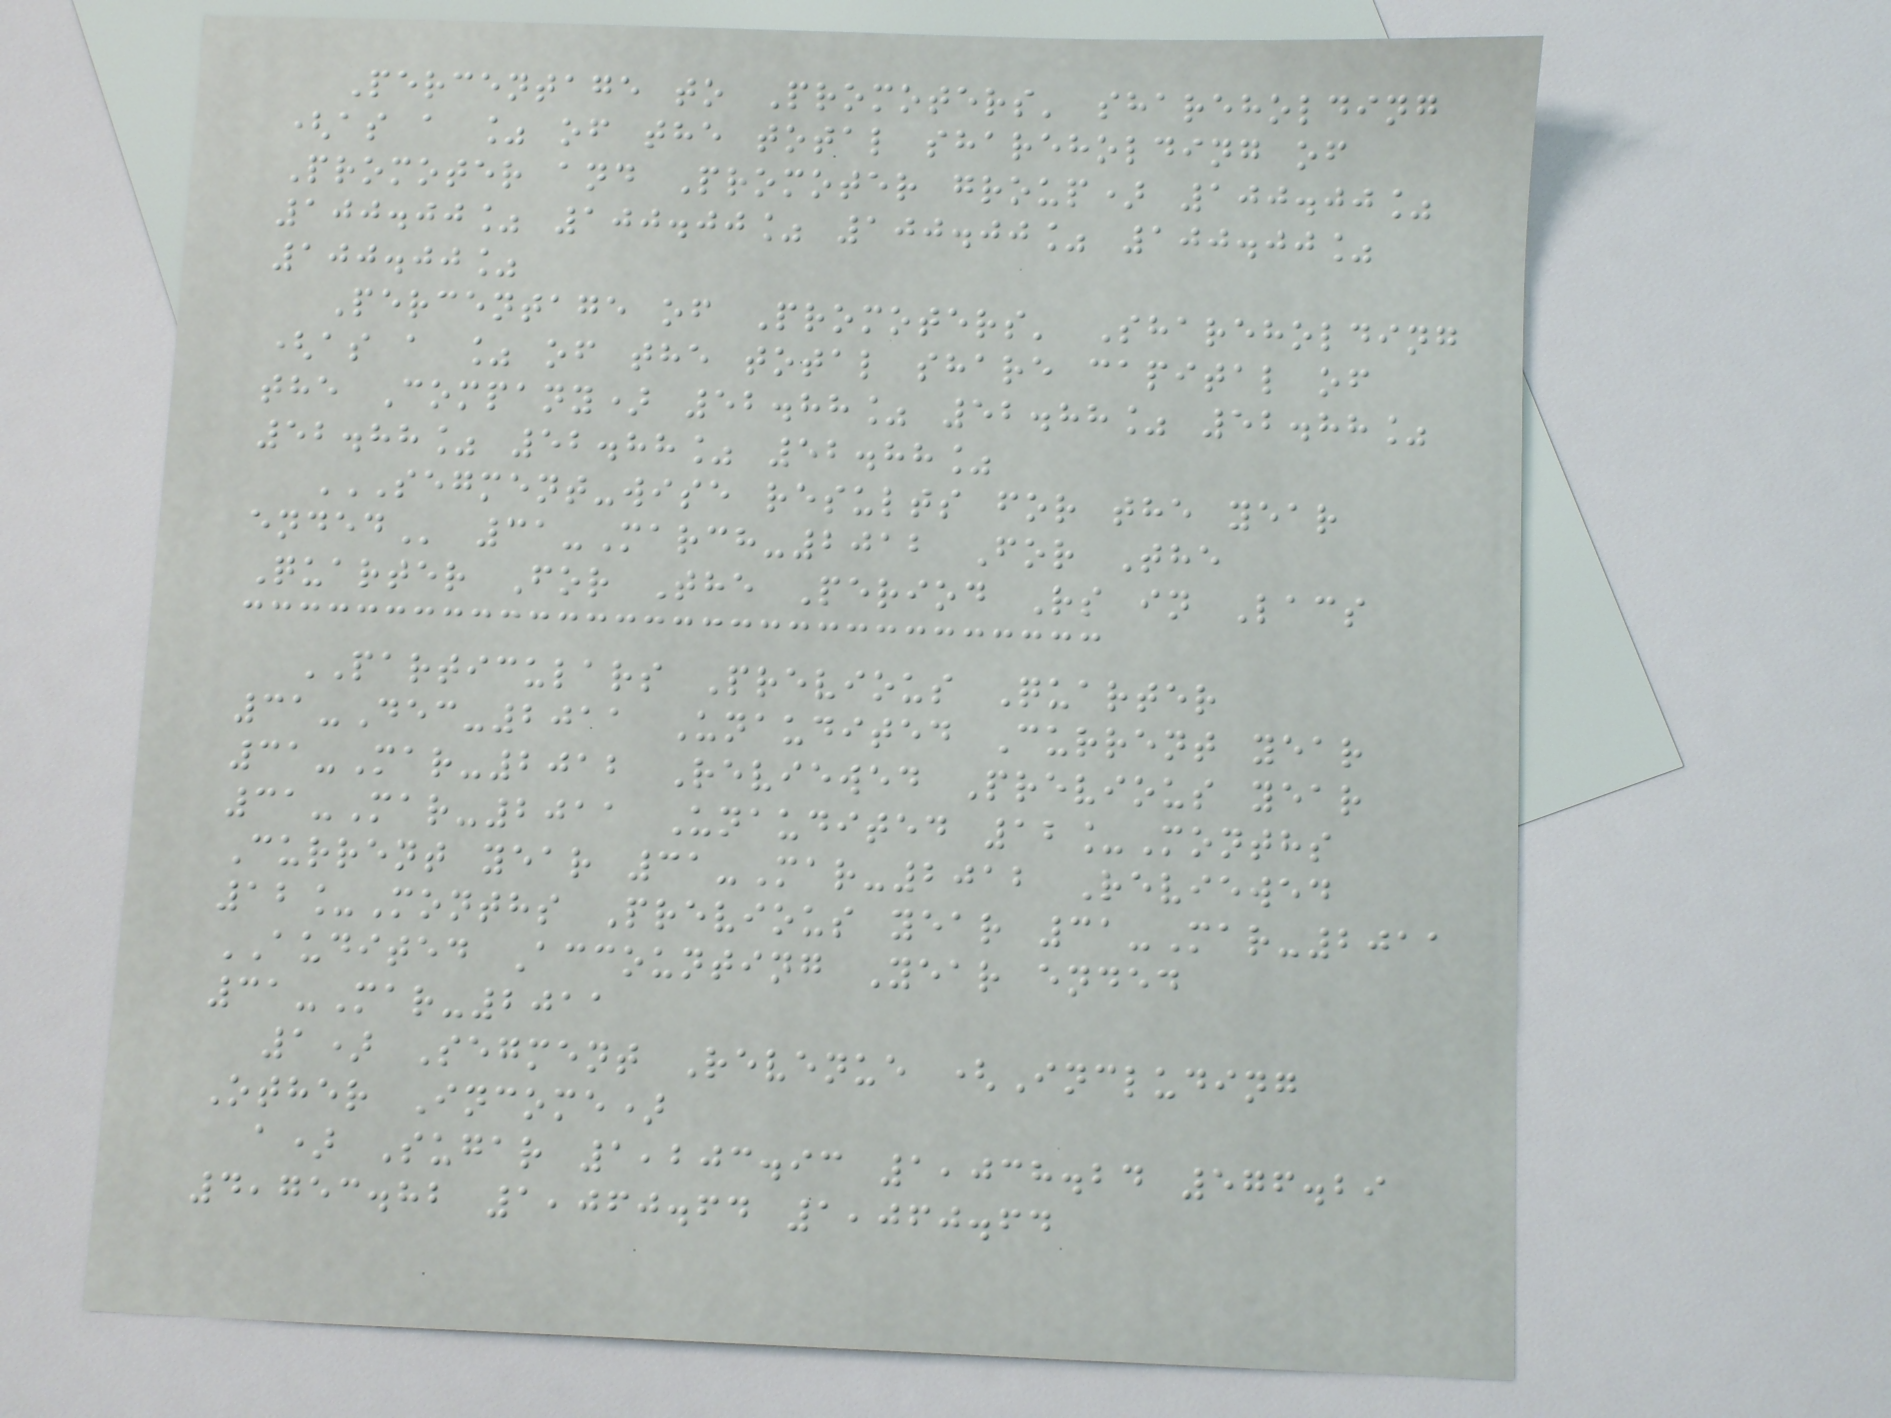Percentage to Promoters' shareholding
(as a % of the total shareholding of
Promoter and Promoter group) 100.00%
100.00% 100.00% 100.00% 100.00%
100.00%
Percentage of Promoters' Shareholding
(as a % of the total share capital of
the Company) 52.88% 52.88% 52.88%
52.88% 52.88% 52.88%
SEGMENT-WISE RESULTS FOR THE YEAR
ENDED 31-March-2012 For The
Quarter For The Period Rs in Lacs
PARTICULARS Previous Quarter
31-Dec-2011 Unaudited Current year
31-Mar-2012 Reviewed Previous year
31-Mar-2011 Unaudited 12_Months
Current year 31-Mar-2012 Reviewed
12_Months Previous year 31-Mar-2011
AUDITED Accounting Year ended
31-Mar-2011
1) Segment Revenue (Including
Other Income)
a) Sugar 1,203.93 1,038.24 576.29
4,753.82 1,060.64 1,060.64
